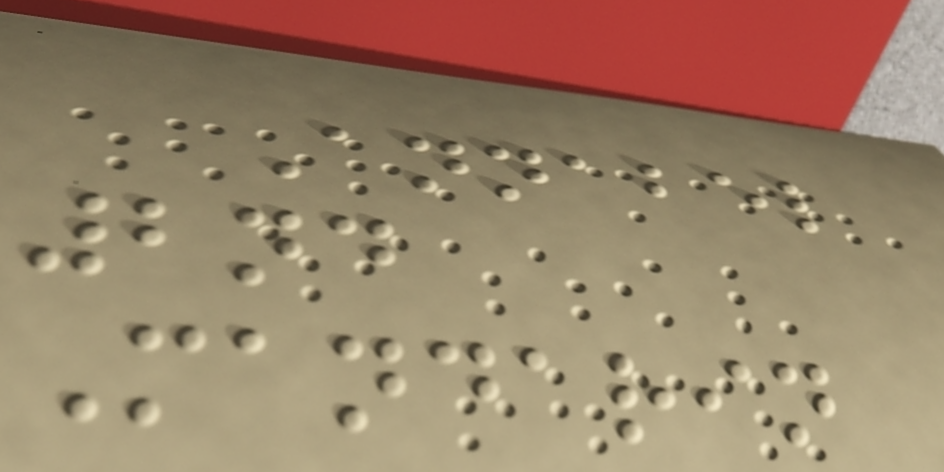Annabel
2nd
Mandarin
